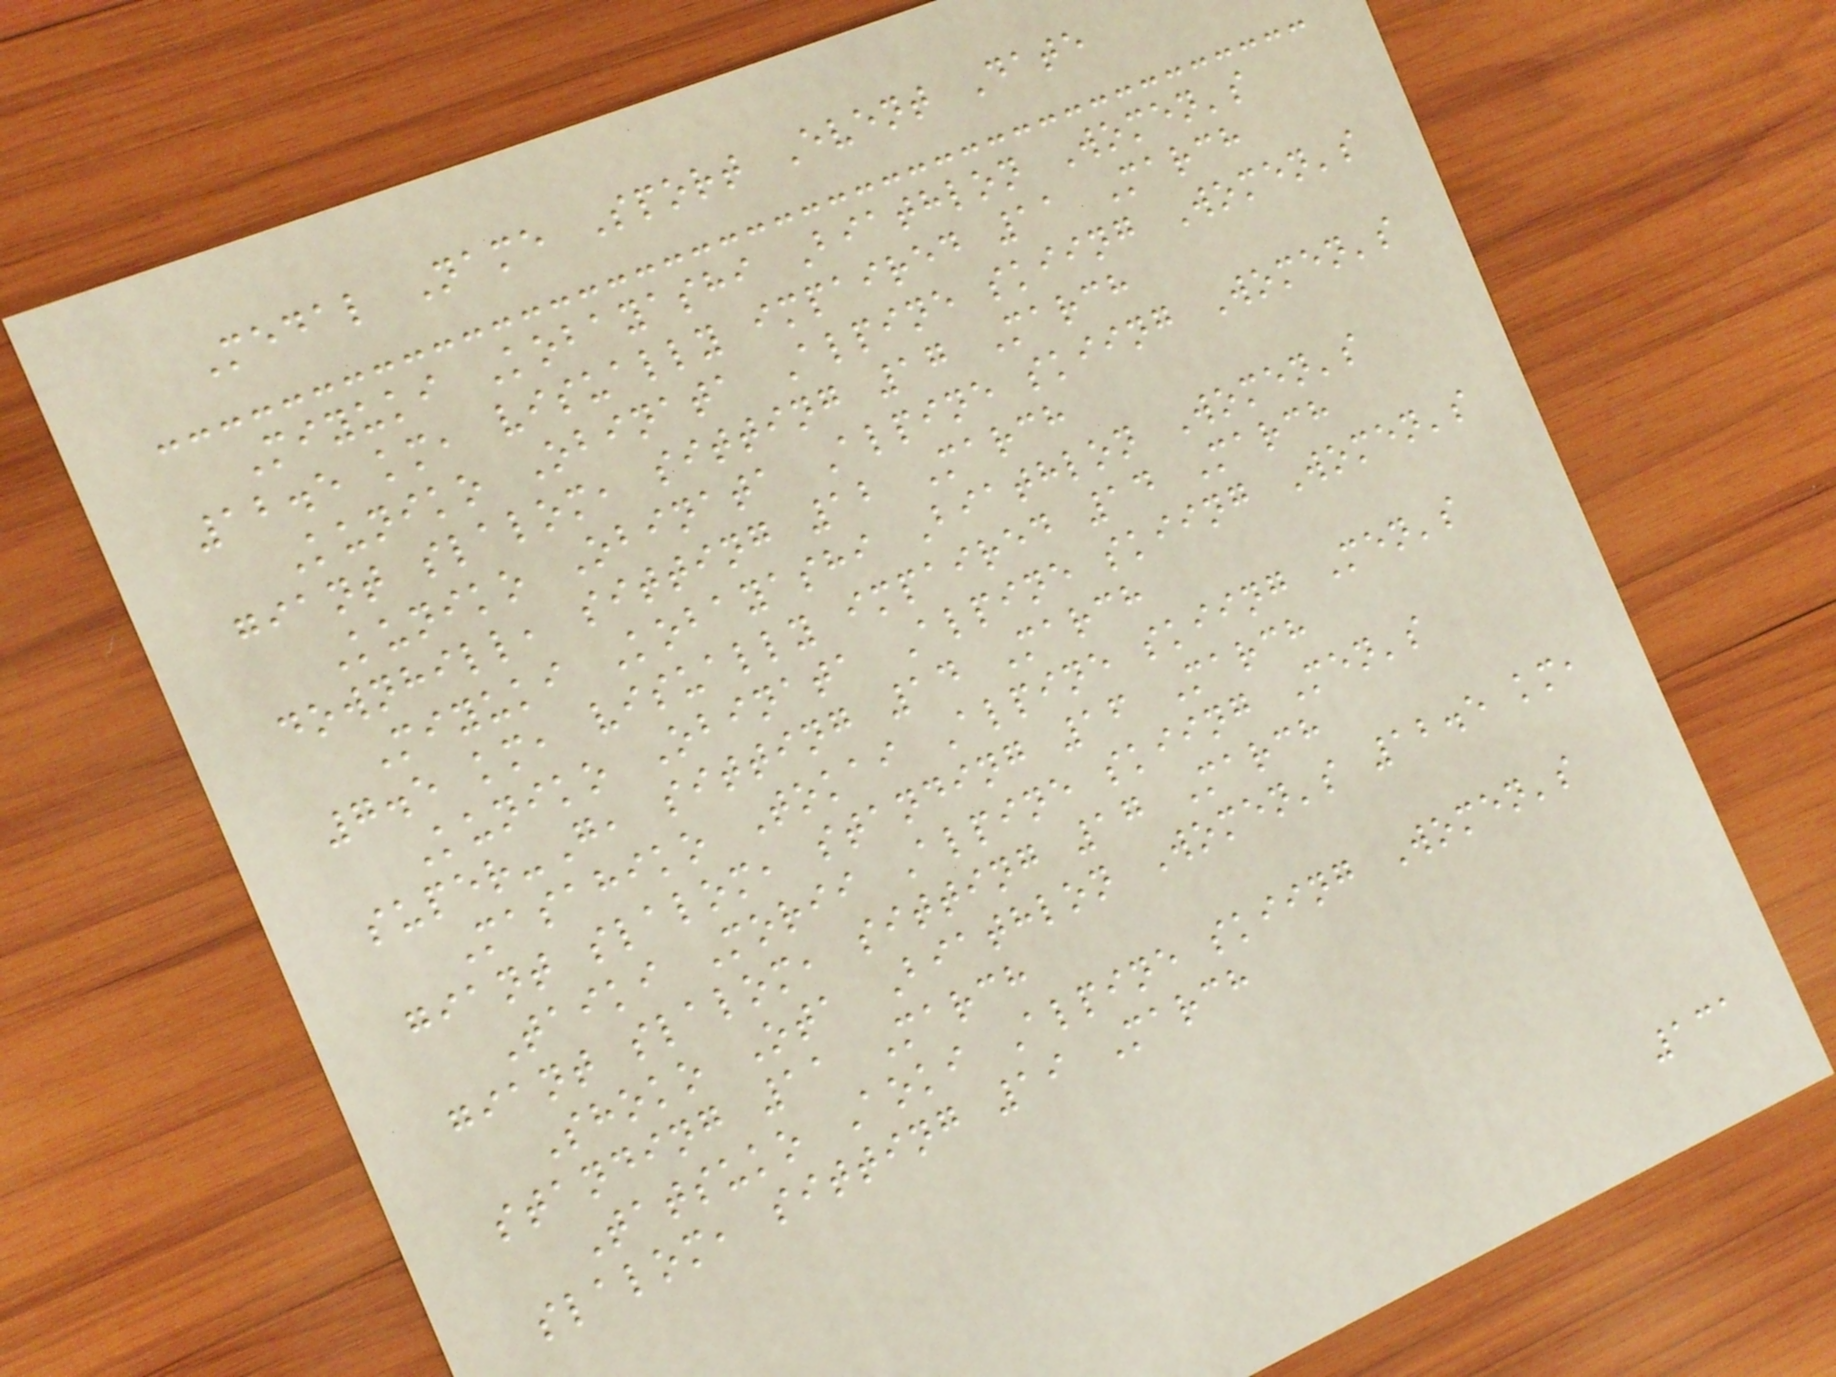Medal Name Sport Event Date
Miyuki Kobayashi Biathlon Women's
12.5 km, visually impaired 11 March
Kuniko Obinata Alpine skiing Women's
giant slalom, sitting 17 March
Kuniko Obinata Alpine skiing Women's
downhill, sitting 12 March
Miyuki Kobayashi Biathlon Women's
7.5 km, visually impaired 14 March
Kuniko Obinata Alpine skiing Women's
super-G, sitting 14 March
Masahiko Tokai Alpine skiing Men's
giant slalom, standing 16 March
Taiki Morii Alpine skiing Men's
giant slalom, sitting 17 March
Shoko Ota Biathlon Women's 12.5 km,
standing 11 March
Tatsuko Aoki Alpine skiing Women's
slalom, sitting 19 March
131
